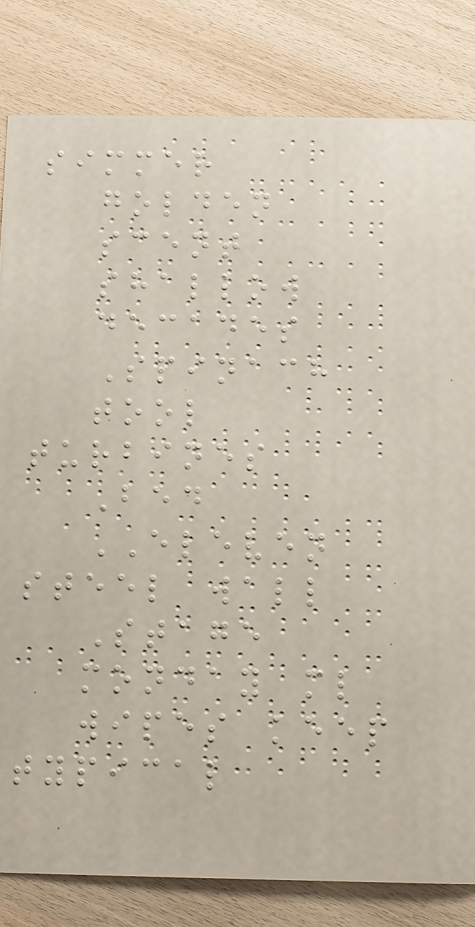simmer
golden
scent
shallow
decades
Spinach
tool
turbines
Bed
ELEVEN
steel wall
Stage
monday ml
wipes keep
typical
